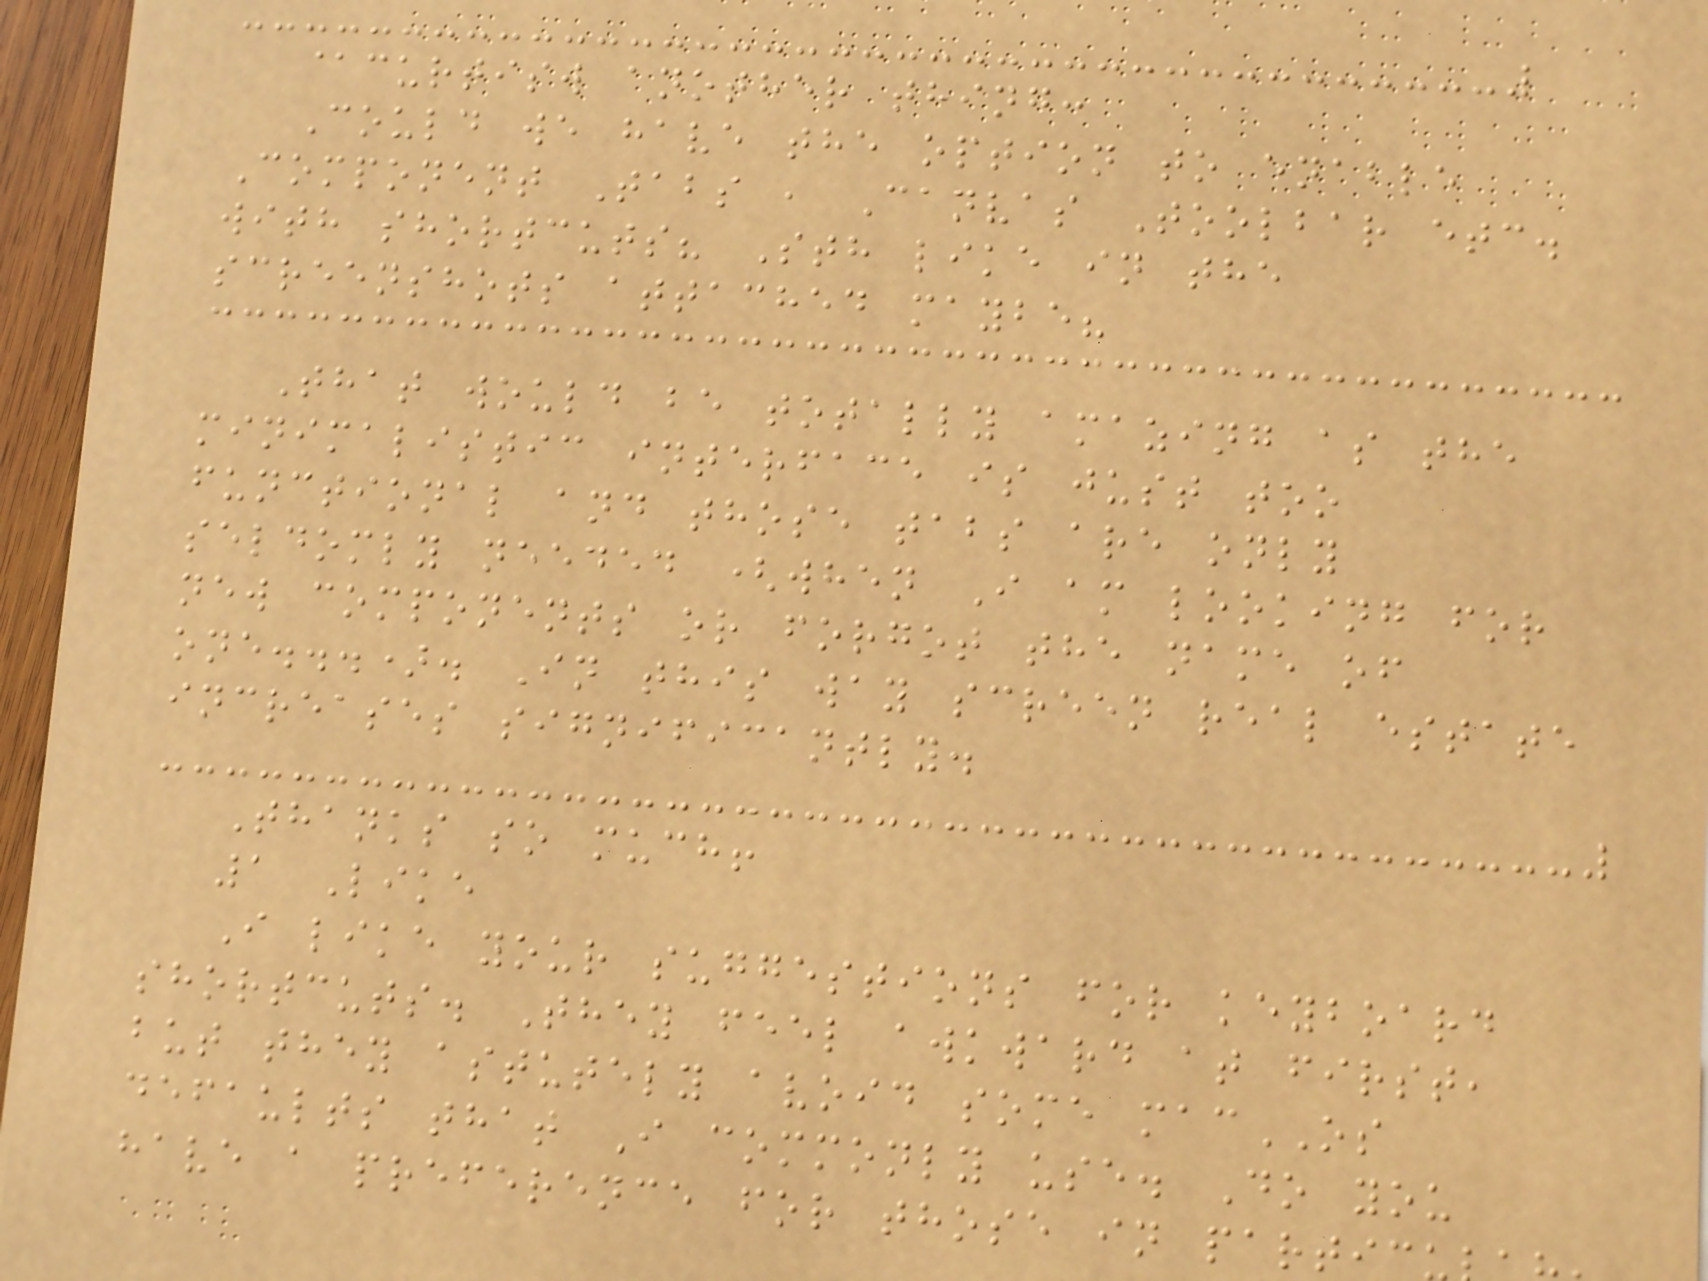@curtisw another thing:
Could we have the option to enable
Component Tabs , Canvas Toolbar etc.
with shortcuts? Sth like in the
screenshots attached maybe?
That would be totally amazing as the
minimalistic interface is just too
functional and those tabs are only
seldomly needed (when I am looking for
new components or forgot the name of
one...). In this way screen real estate
increases significantly.
Thanks so much!
1 Like
I like your suggestions for keyboard
shortcuts. They feel awkward at first,
but they astutely avoid some macOS
defaults that I commonly use. Do you
have a preference for those in partic
